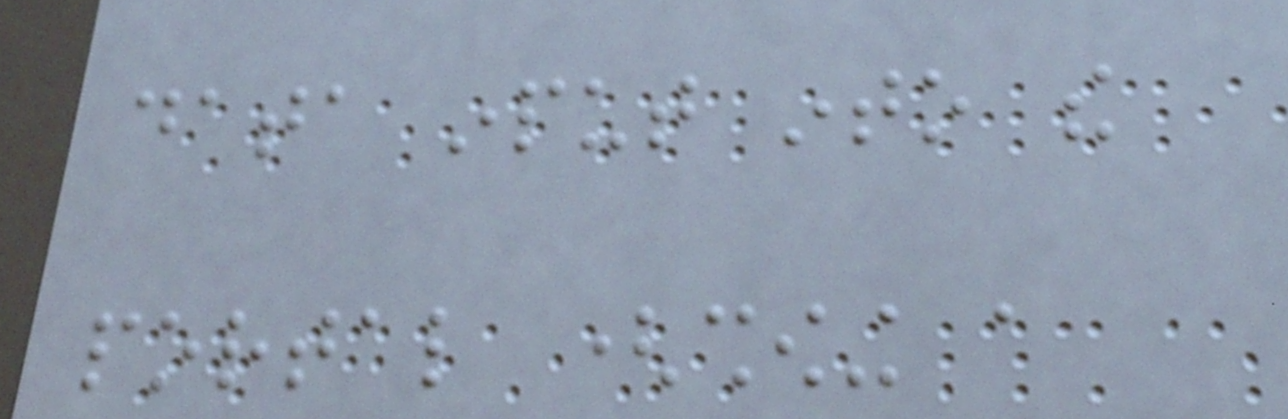data input into the
portal (showing a
